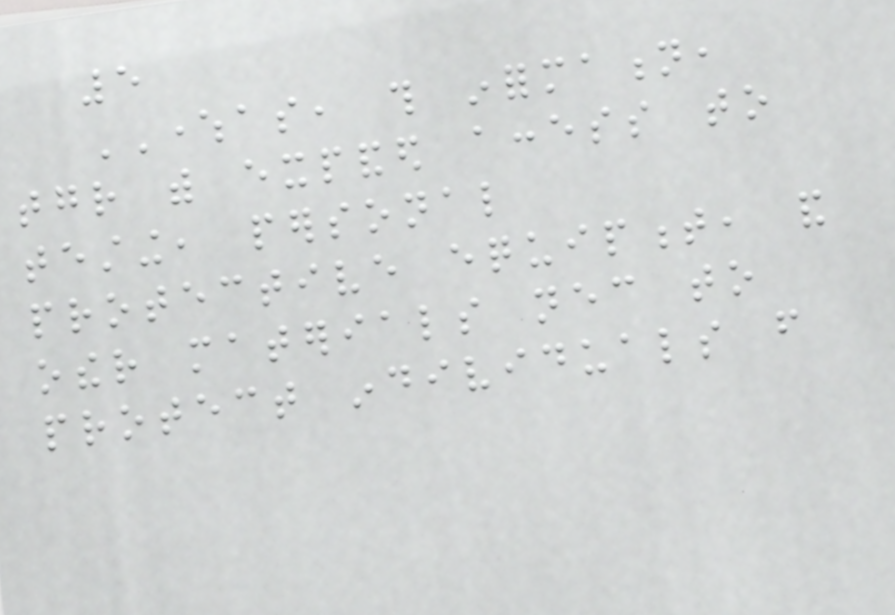5
WHEREAS, this information,
together with expanded access to
testing, personal
protective equipment, and
other materials necessary to
protect individuals from
